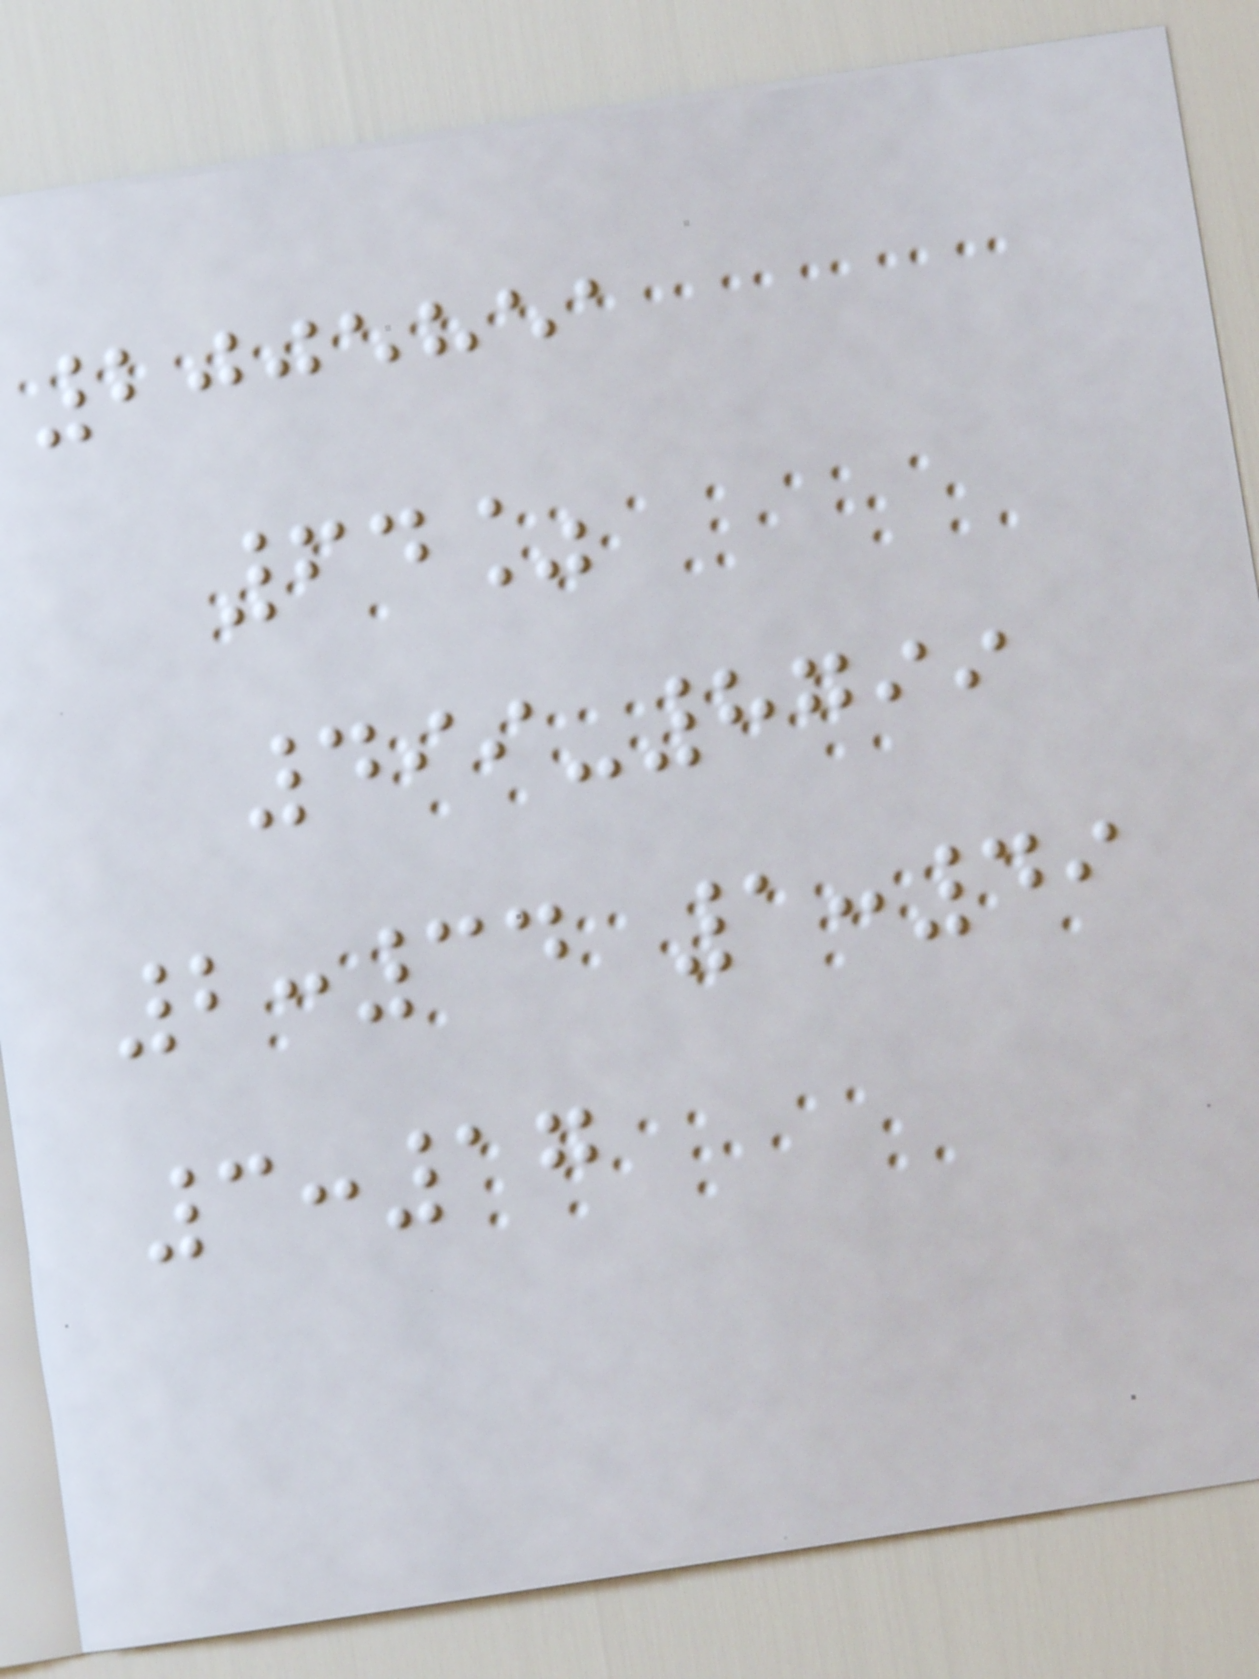2005851
64%
499-8799
2:34 1:49
3:17
